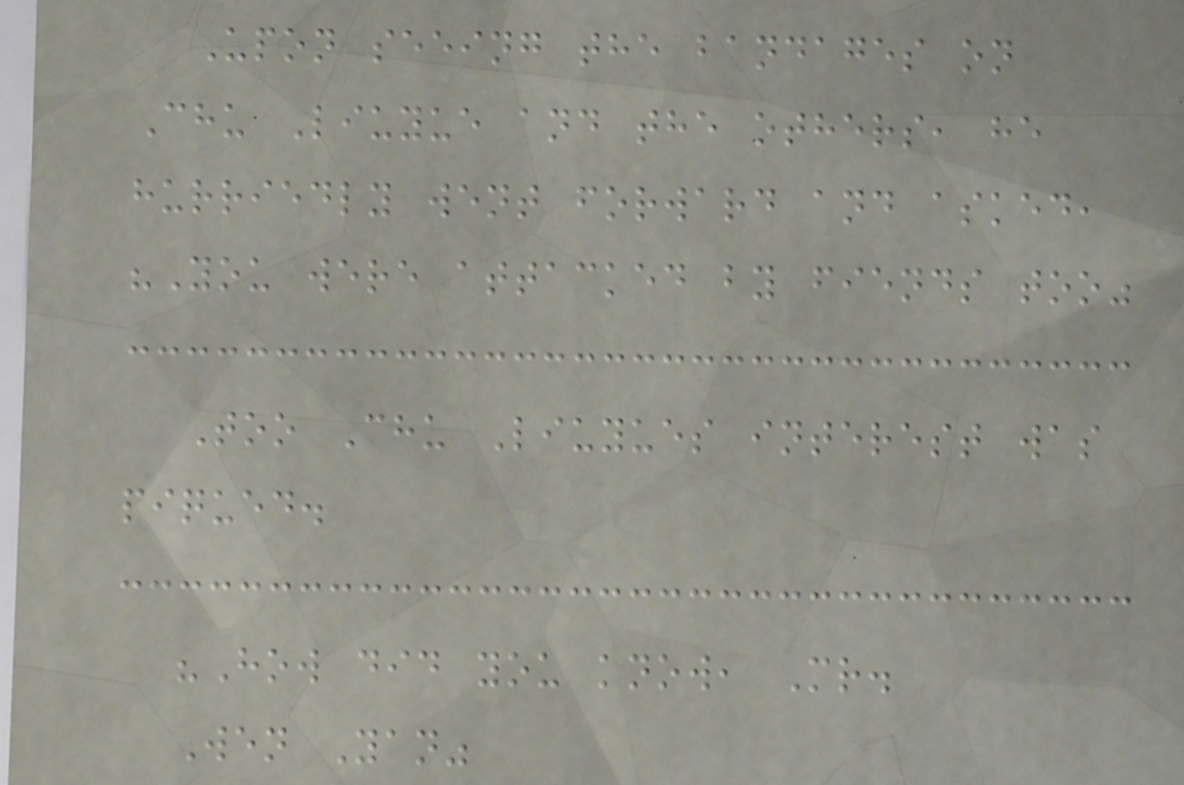Upon seeing the bandages on
Chu Liuyue and the others, he
hurriedly went forward and asked,
"You were attacked by fiends too"
Too Chu Liuyues interest was
piqued.
"How did you know, Mr.
Wen Yan"
